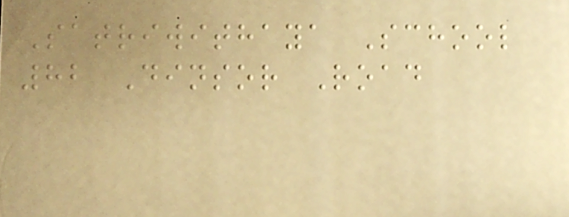Satriwithaya School
82 Dinsor Road
